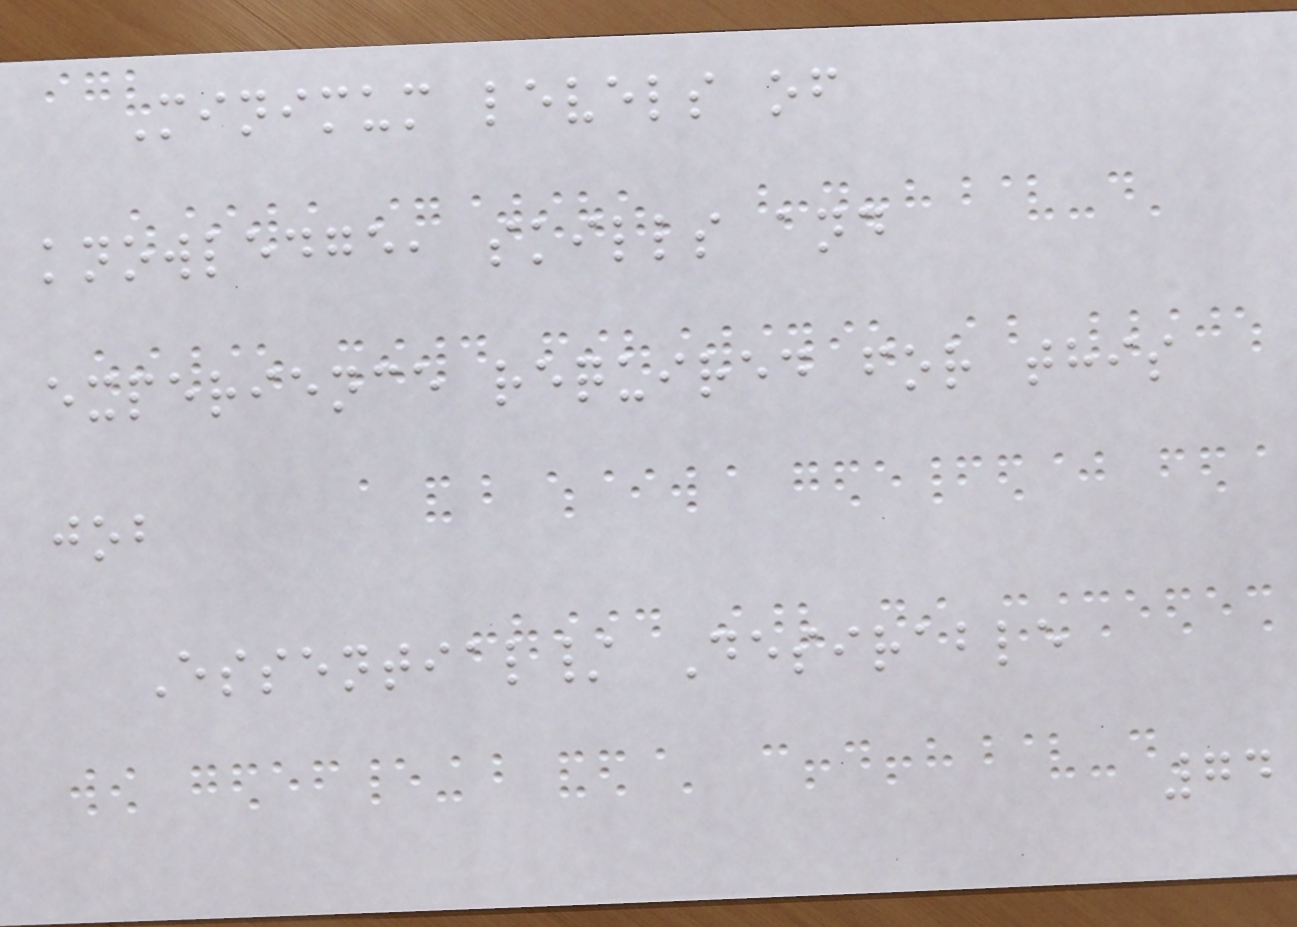Minimum levels of
knowledge, skills and
experience required for this
job
Essential/ Desirable
74
